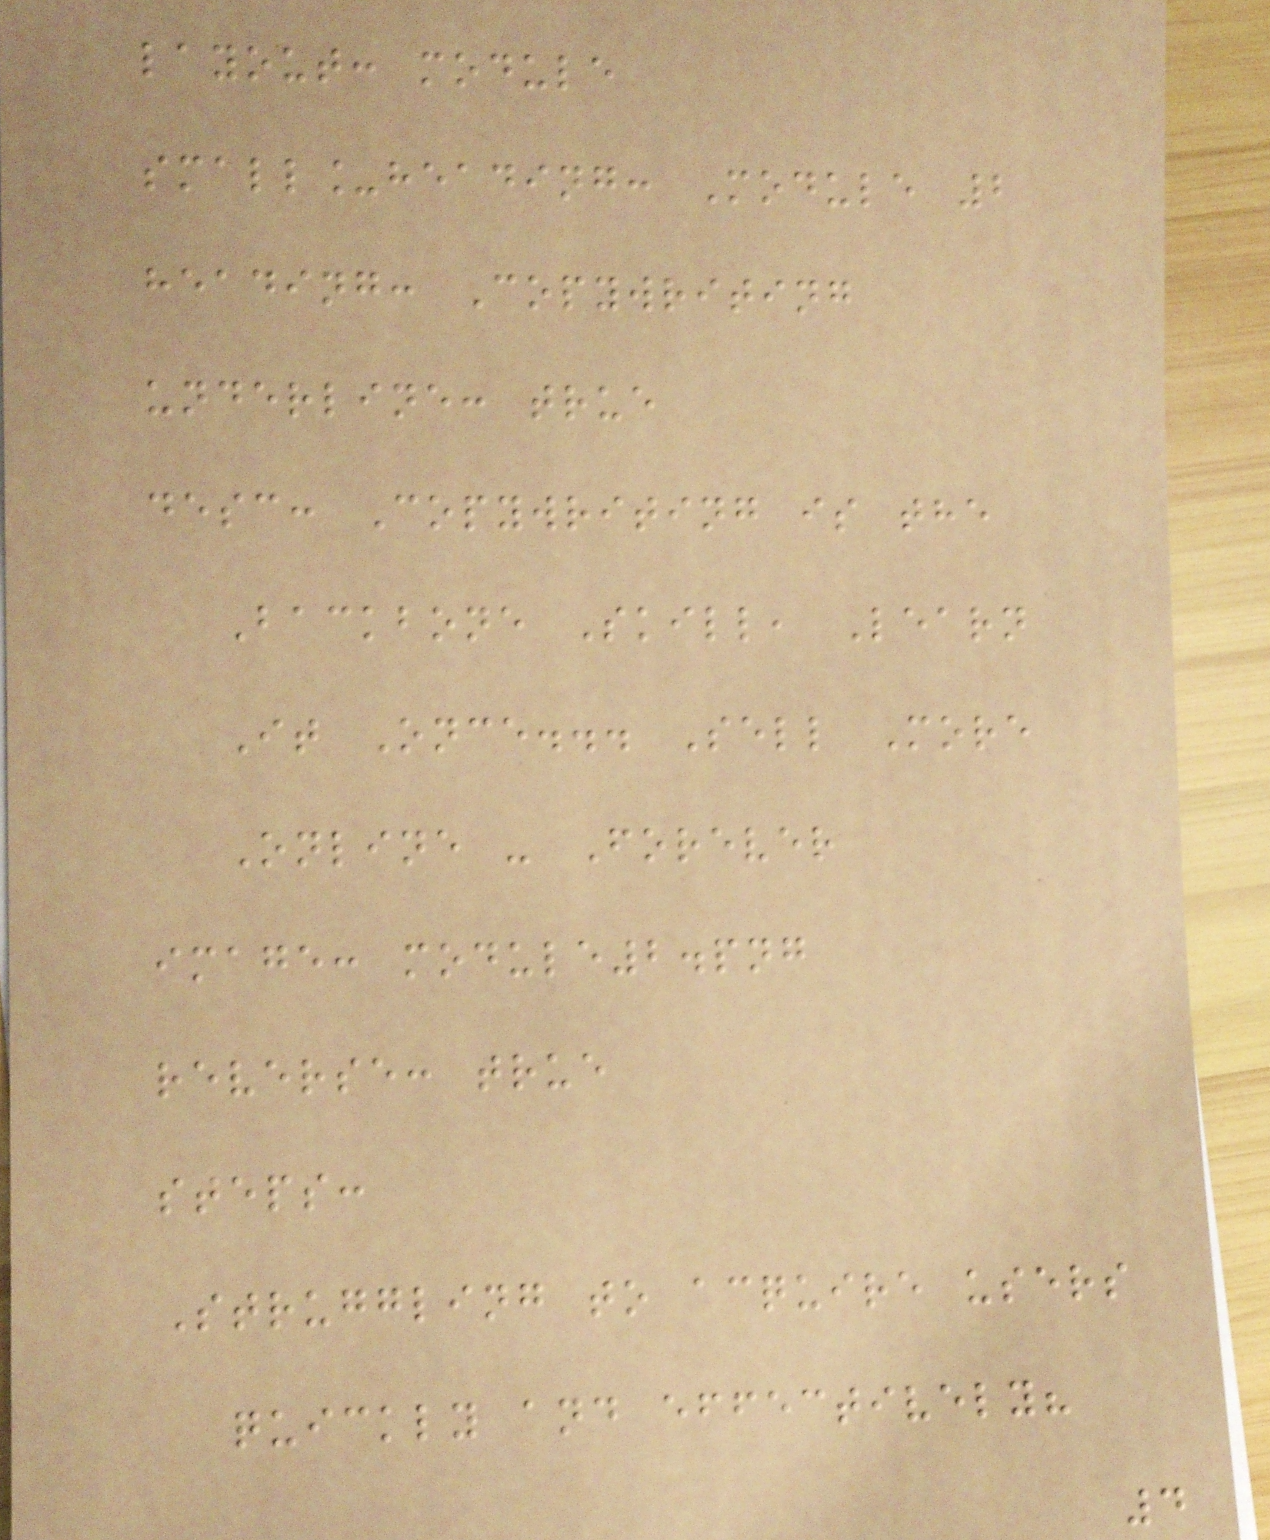layout: module
small_heading: Module 2
heading: Copywriting
underline: true
desc: Copywriting is the
Backbone Skill, Learn
It Once... Sell More
Online - Forever
image: module2.png
reverse: true
steps:
Struggling to acquire users
quickly and effectively?
4
